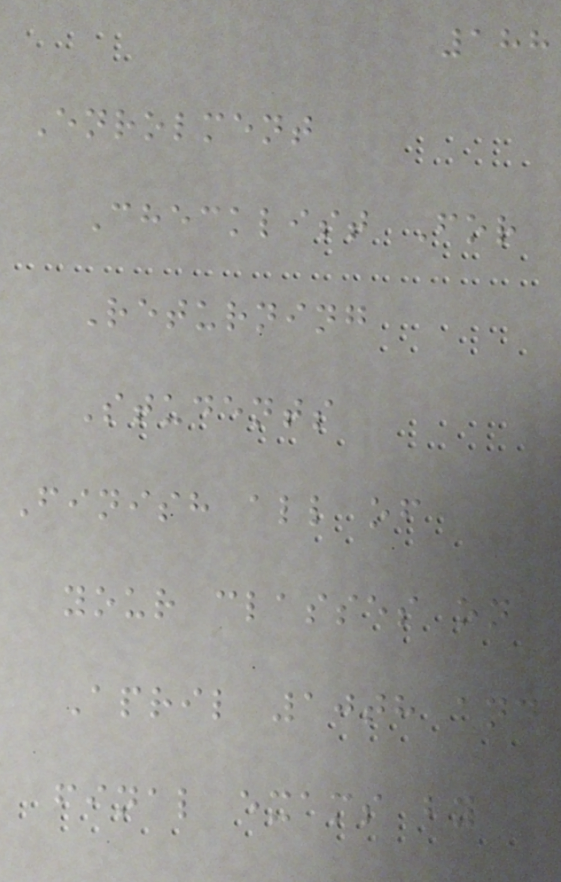188
Enrolment
Checklist For
Returning
Students
Finish all of
your classes on
April 10th and
final exams by
